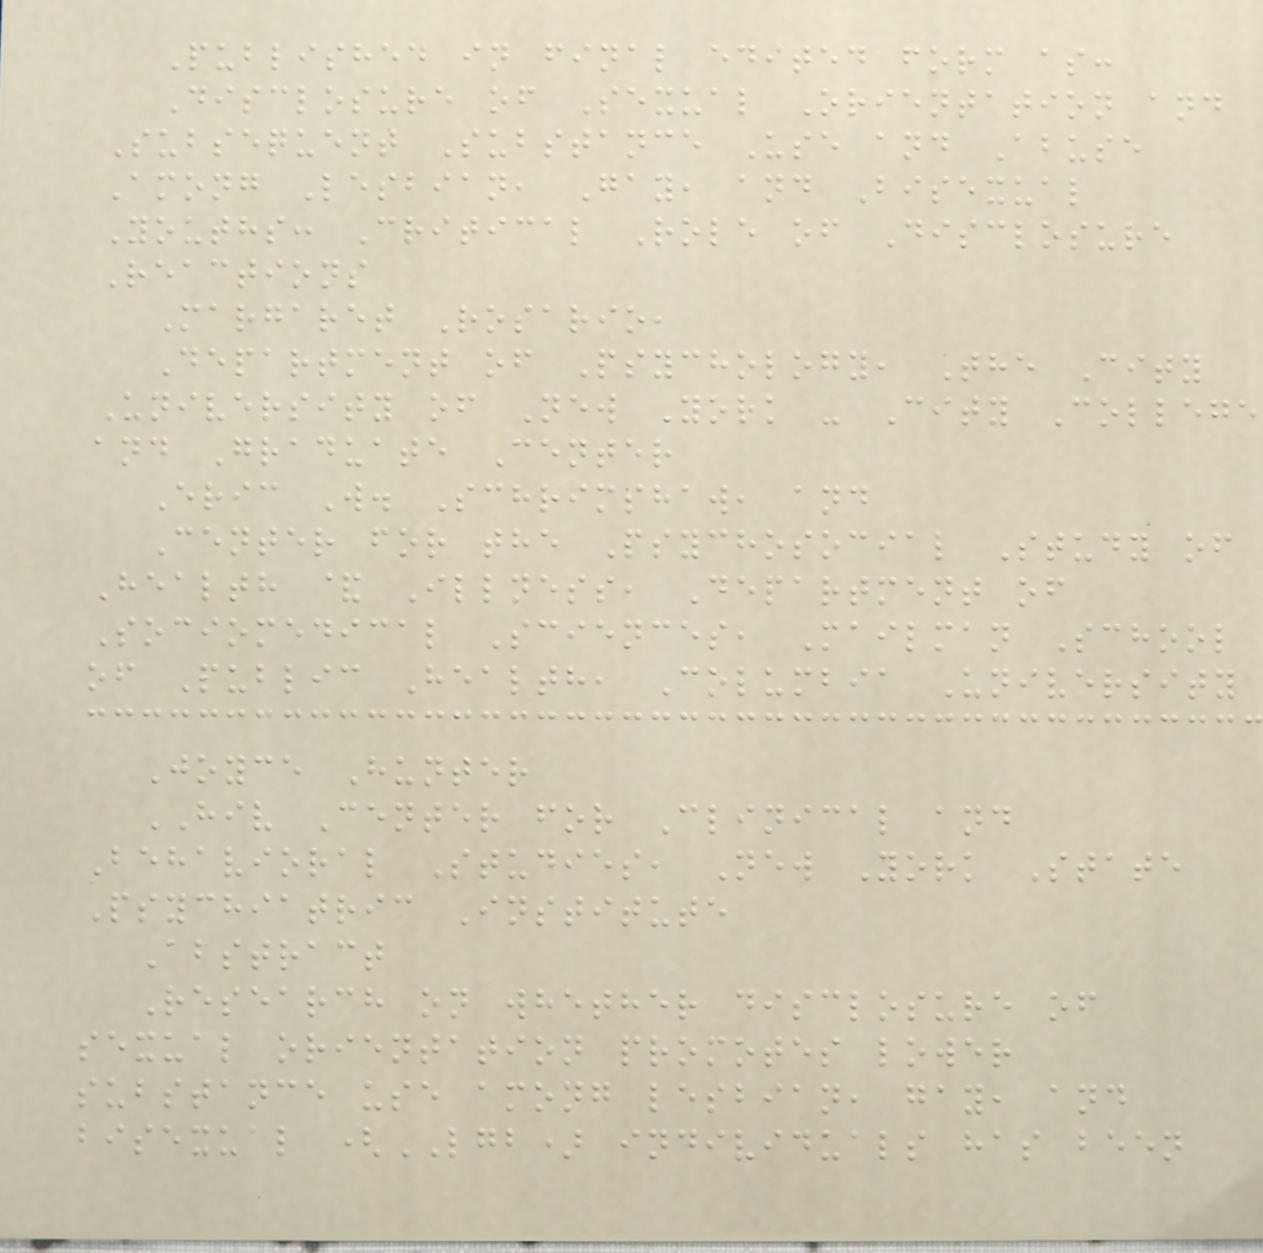Published in final edited form as:
Disclosure of Sexual Orientation and
Subsequent Substance Use and Abuse
Among Lesbian, Gay, and Bisexual
Youths: Critical Role of Disclosure
Reactions
Margaret Rosario,
Department of Psychology, The City
University of New York - City College
and Graduate Center
Eric W. Schrimshaw, and
Center for the Psychosocial Study of
Health & Illness, Department of
Sociomedical Sciences, Mailman School
of Public Health, Columbia University
Joyce Hunter
HIV Center for Clinical and
Behavioral Studies, New York State
Psychiatric Institute
Abstract
Research on whether disclosure of
sexual orientation promotes lower
substance use among lesbian, gay, and
bisexual (LGB) individuals has been
